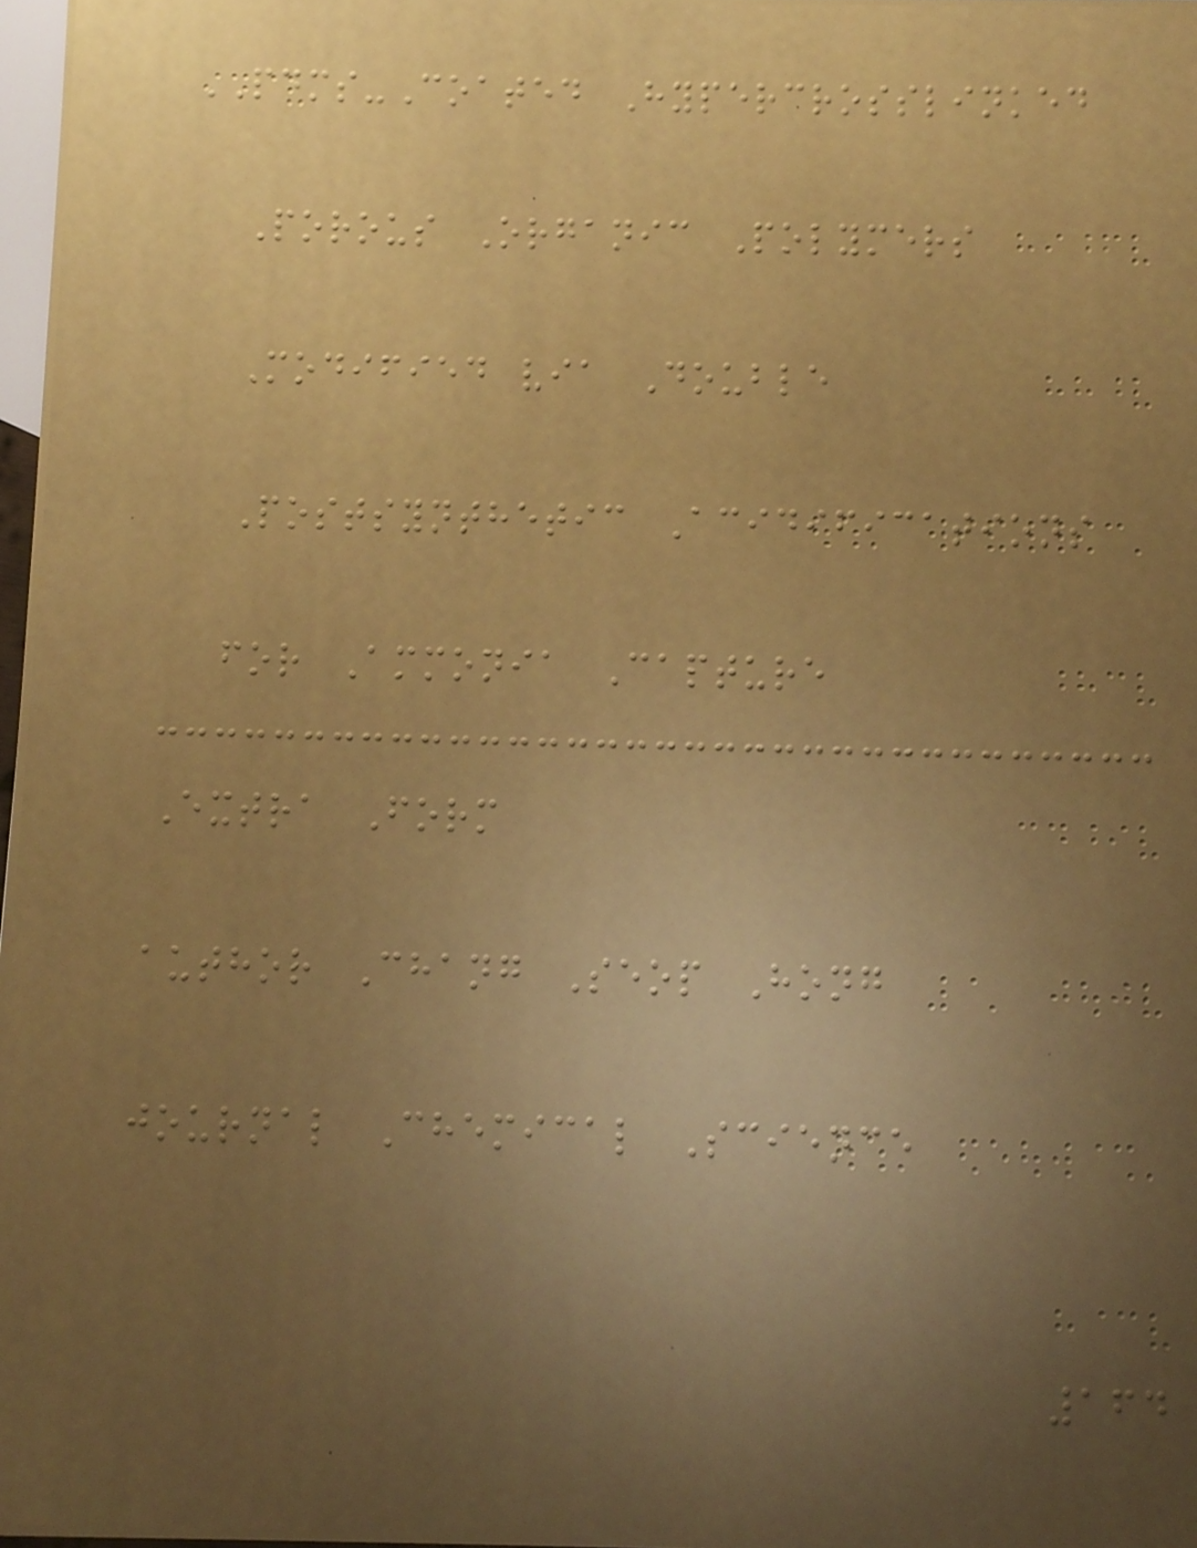PDMS-Coated Hypercrosslinked
Porous Organic Polymers
Modified via Double
Postsynthetic Acidifications
for Ammonia Capture
Extra Form
author Chang Seop Hong
journal Chemical Science
164
